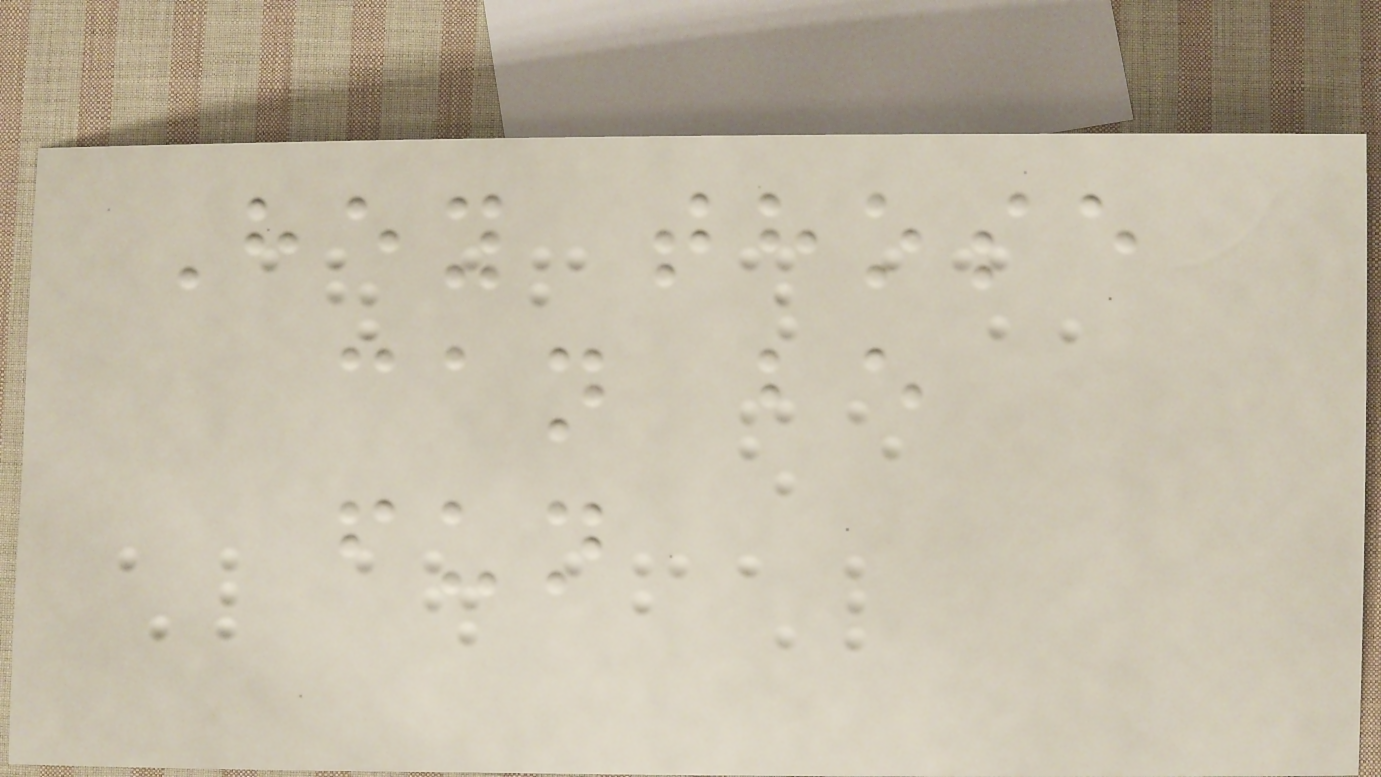Hey those
can be
fun
